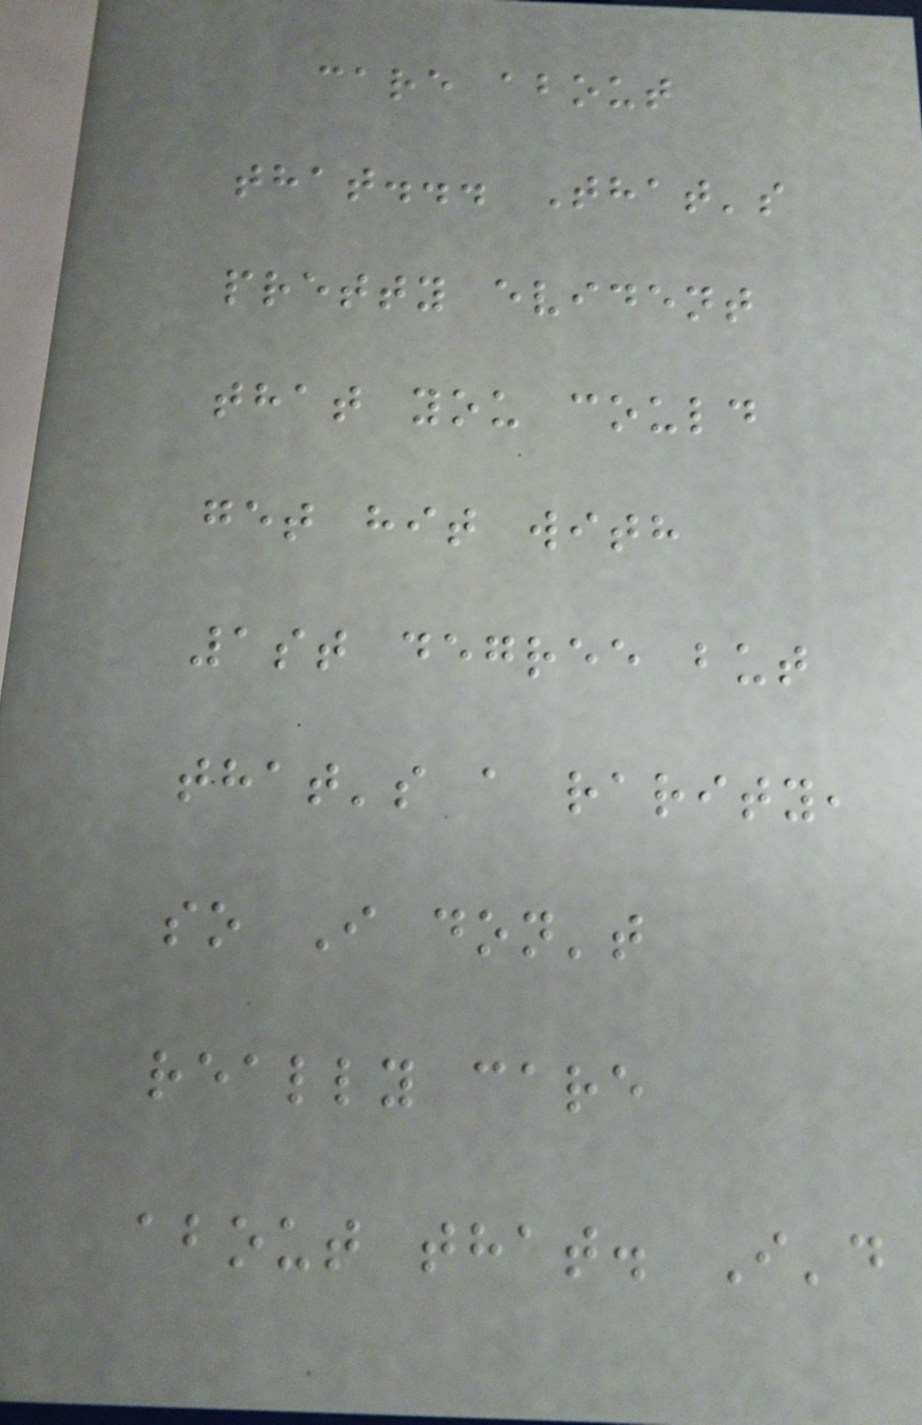care about
that... That's
pretty evident
that you could
get hit with
1st degree but
that's a rarity,
so I don't
really care
about that. I'd
